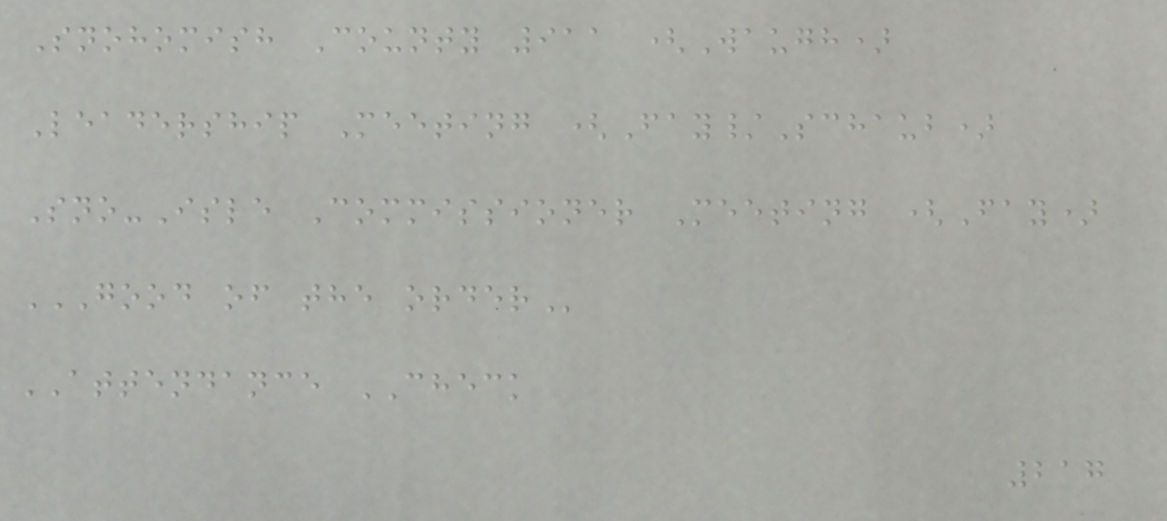Snohomish County 911 (Waugh)
Leadership Meeting (Fay/Schaub)
Sno-Isle Commissioner Meeting (Fay)
GOOD OF THE ORDER
ATTENDANCE CHECK
217
